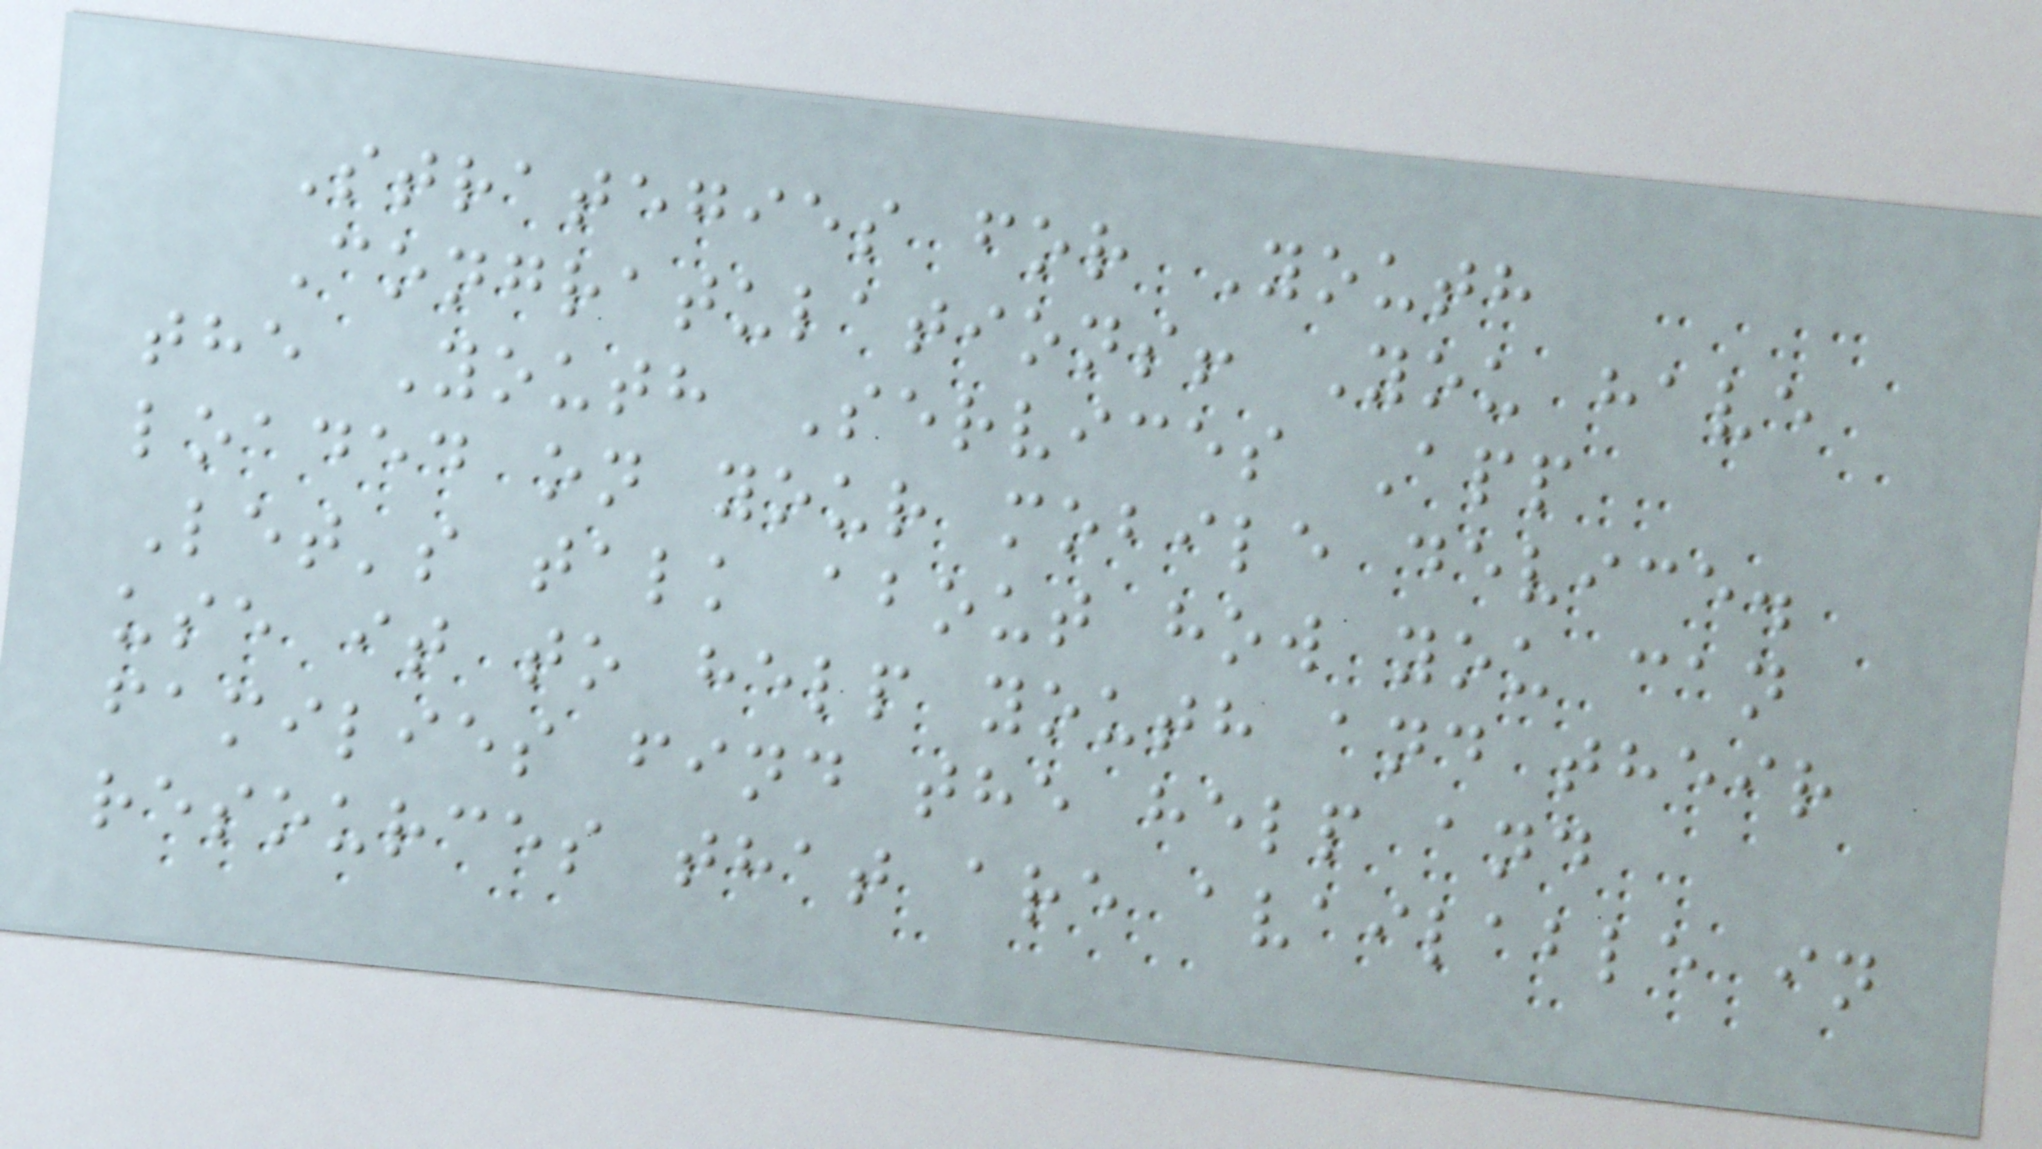Strategies for Youth
Congratulations! You have
the Youth Services App
loaded on your mobile device.
Let's talk about how you can
use it to help youth and their
families find the help and
resources that are available in
